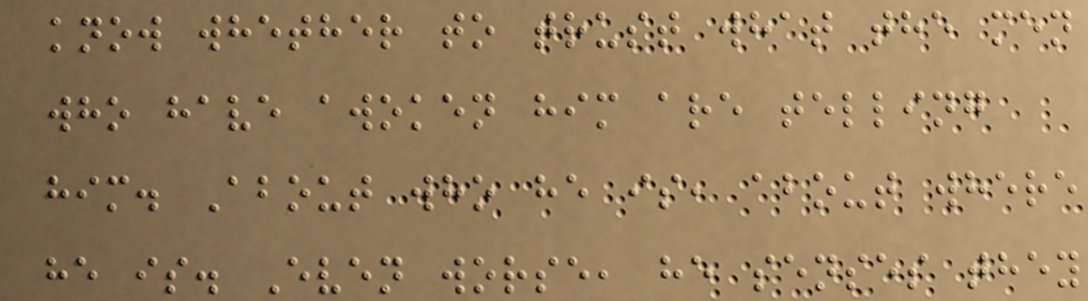know whether to trust what the men
who have awoken him are telling
him. About who he is, about where
he is. Even worse, he senses they
